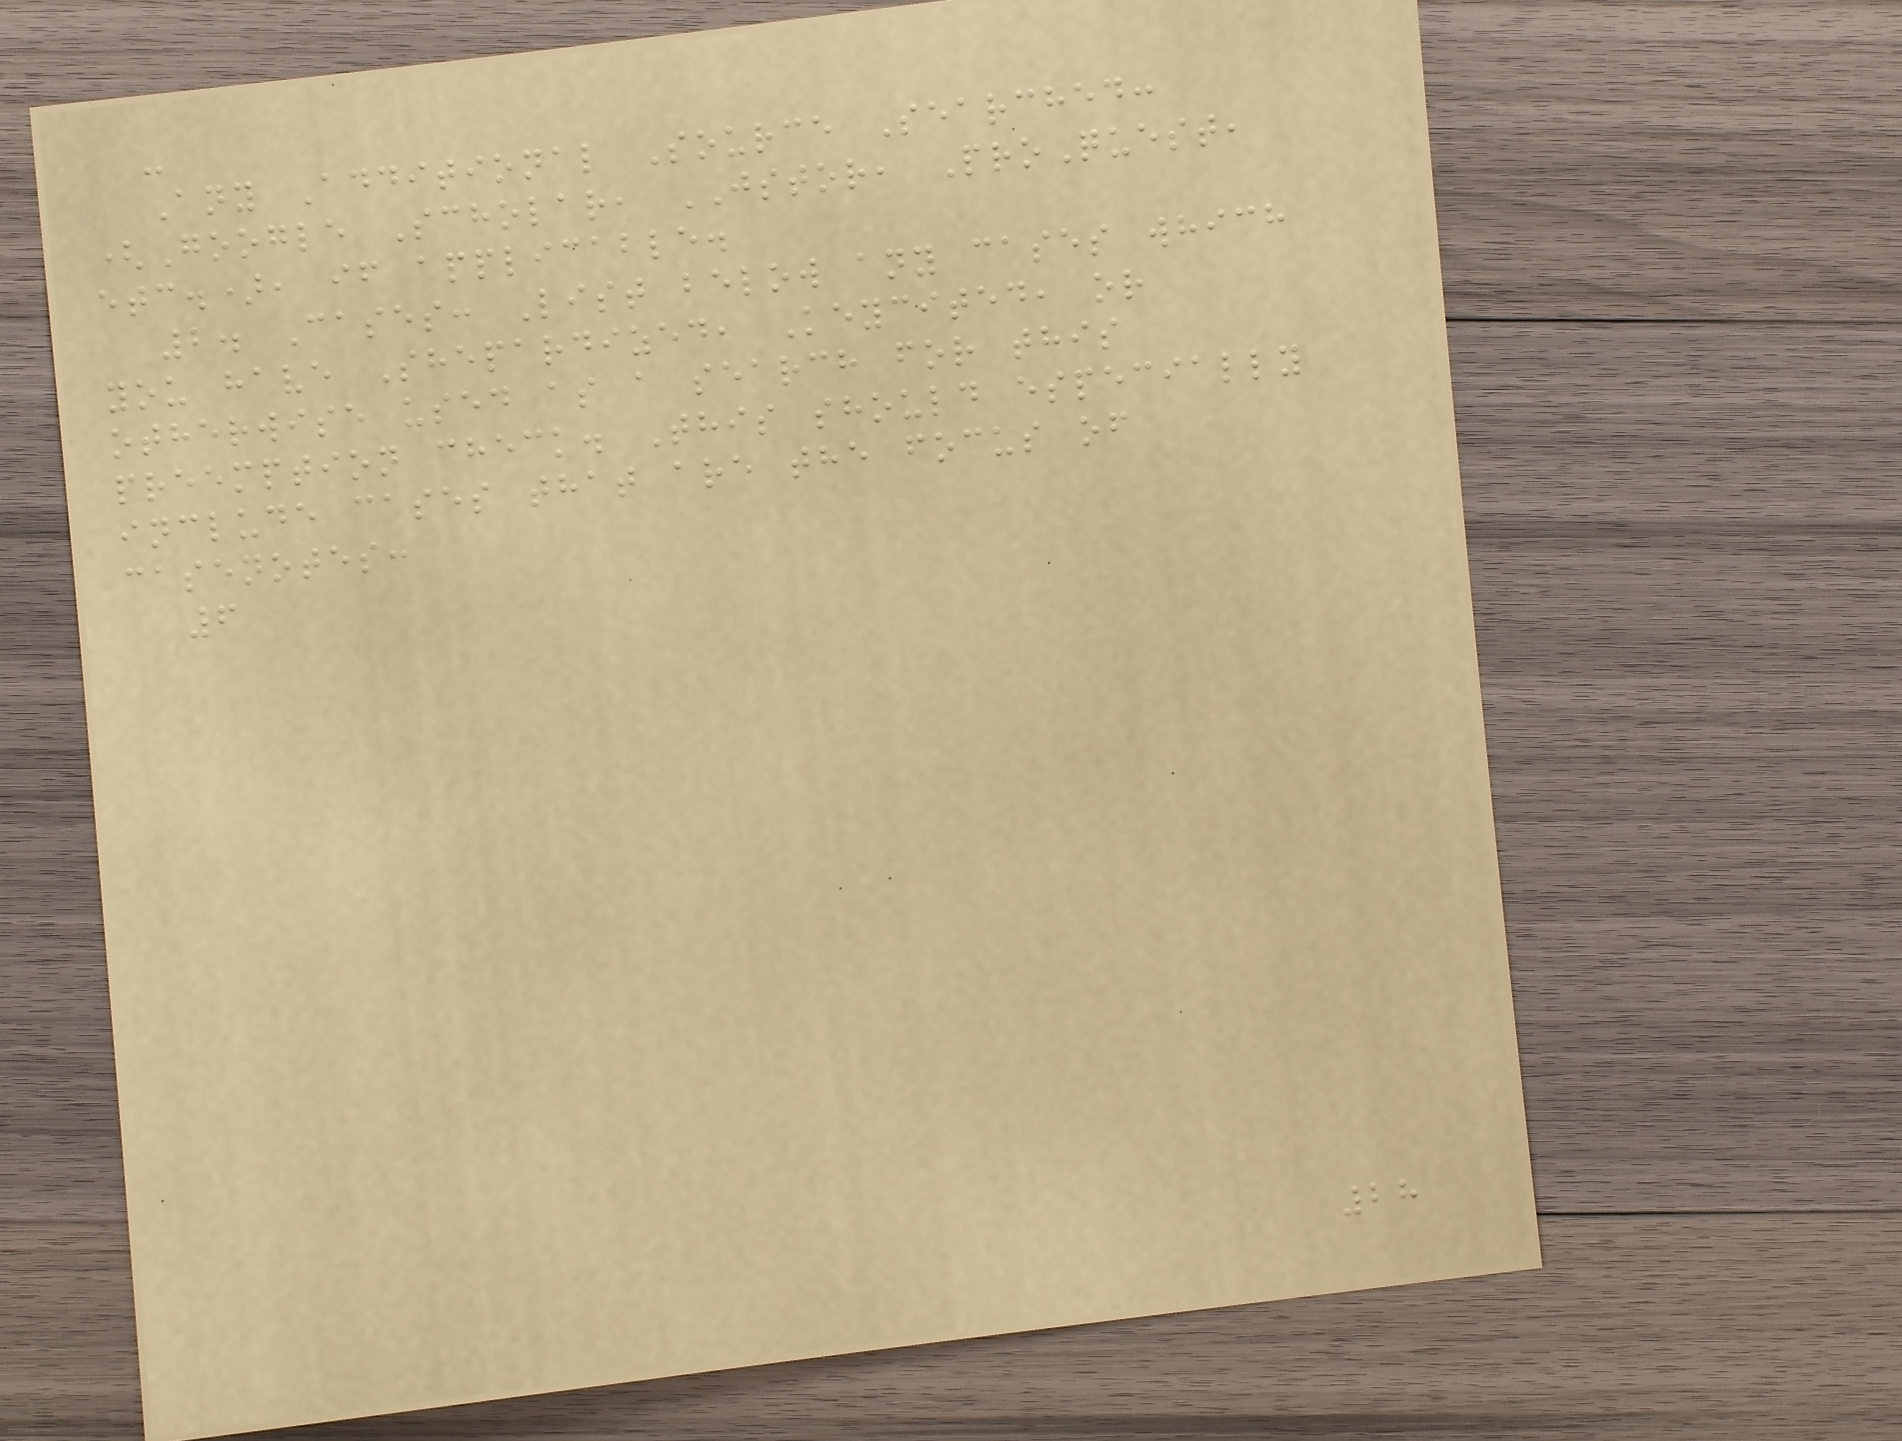-
Any Additional Source Searched:
(Google Scholar, JSTOR, ProQuest,
etc.), if applicable.
2. Cases: List below any cases which
you have Shepardized, Keycited, or
otherwise used as a search for this
preemption check. This should especially
include cases that are the focus of
casenotes:
6
28
